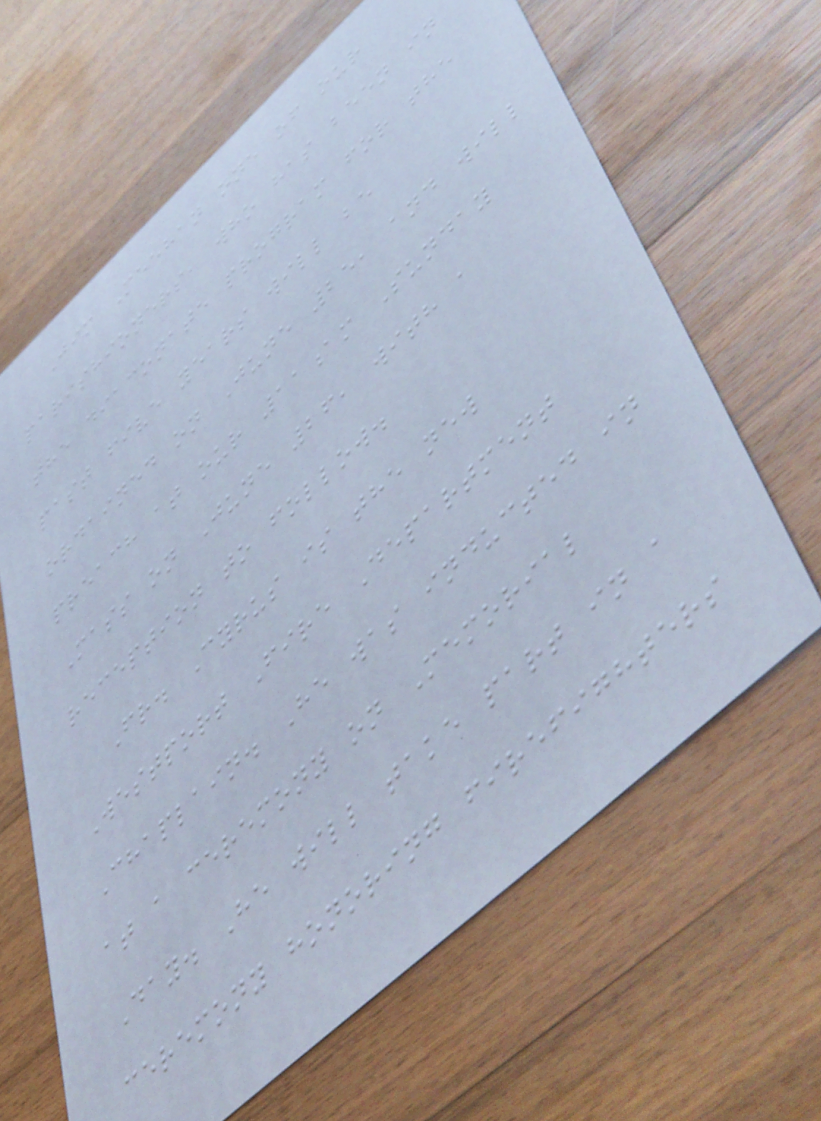Jim Meehan one of our
parishioners, who has been in
the diaconate program for the
past five years will be
ordained on June 25, and will
preach at our 11am Sunday
Mass on June 26, with a
reception to follow.
Fr. Cyrus is the new
Westport Fire Department
Chaplain. He was inducted in
at a ceremony on Memorial
Day. He will take part in a
ceremony honoring firefighters
